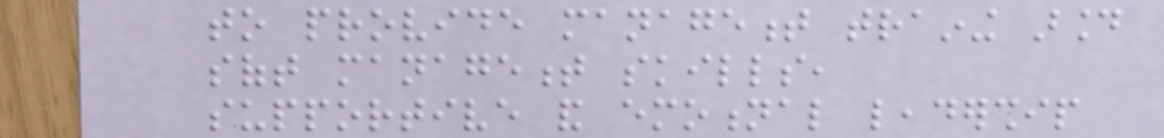to provide management training around
soft management skills,
supportive and emotional leadership
